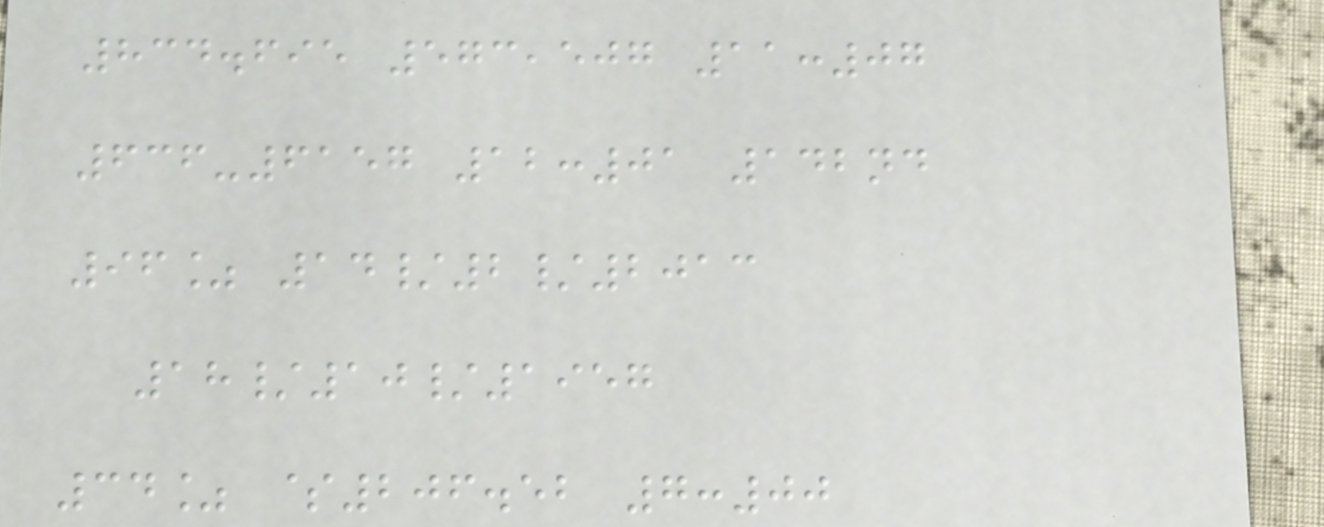834.695 573,507 11:07
636-6157 12:01 142nd
96% 14/2/2013
18/10/1957
34% $206.52 7:00
